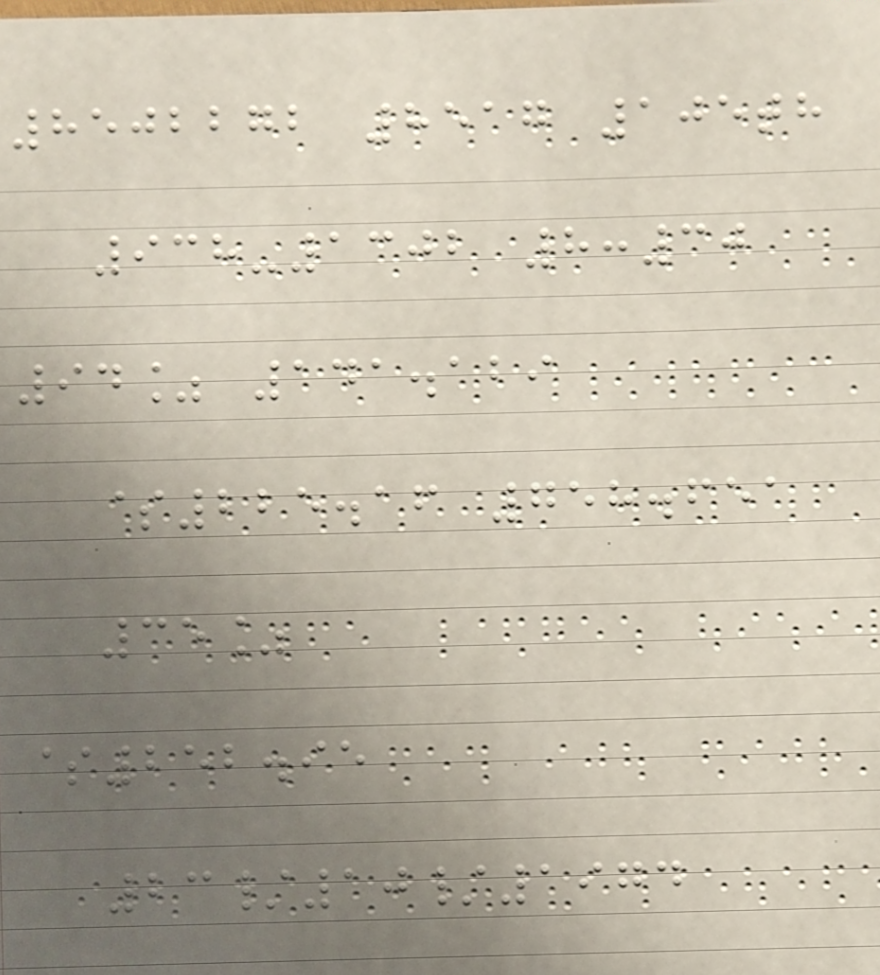8502272 8517 105th
938-1302 8:30
94% 141.129
$225.16 758.651
35%
$252.95
23/10/1974
